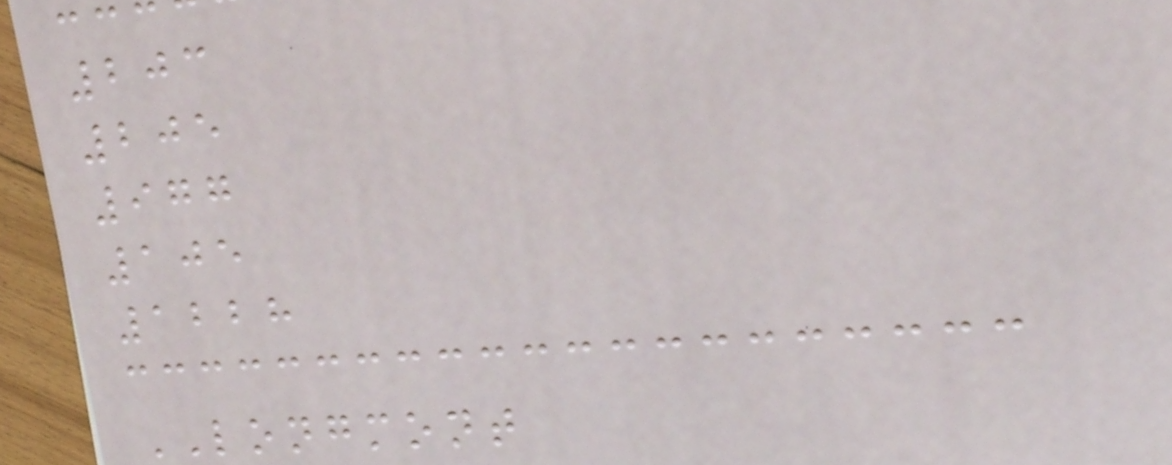203
205
977
105
1228
LONGMONT
